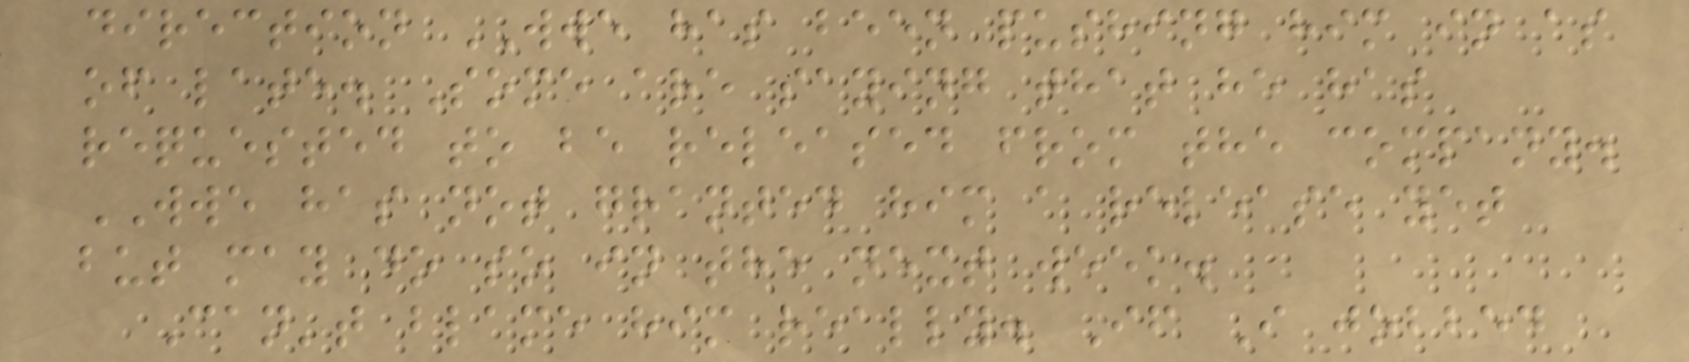direction WWE has been pushing him in as
of late. Some are saying that he has
requested to be released from the company.
WWE has not granted him a release yet
but may do so in the next week.
Can't blame him really. If I jobbed
